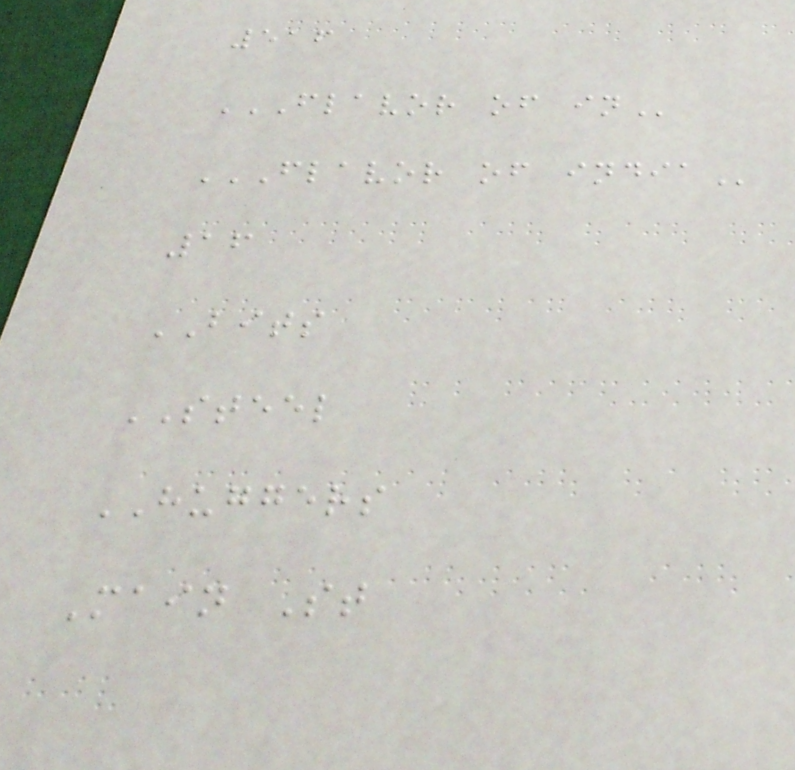516
FLAVOR OF IN
FLAVOR OF INDIA
16
BITS
STEEL
HUGGERS
Main St
